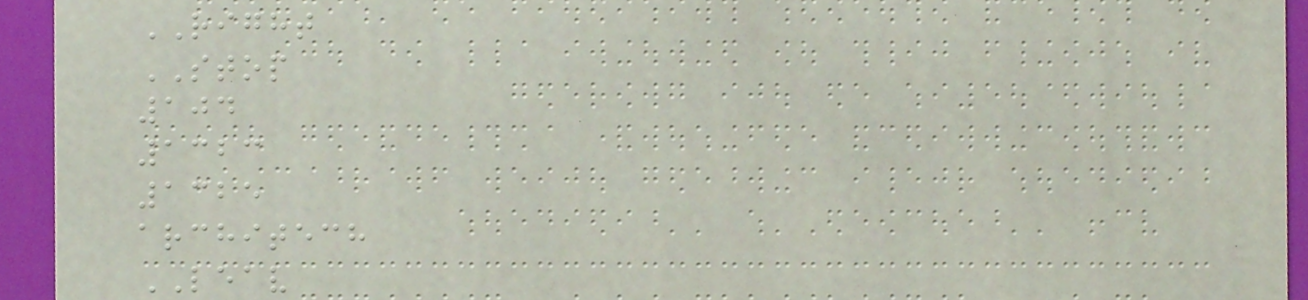RIGHT
STOP
104
1323
1325
architech
LEAV
